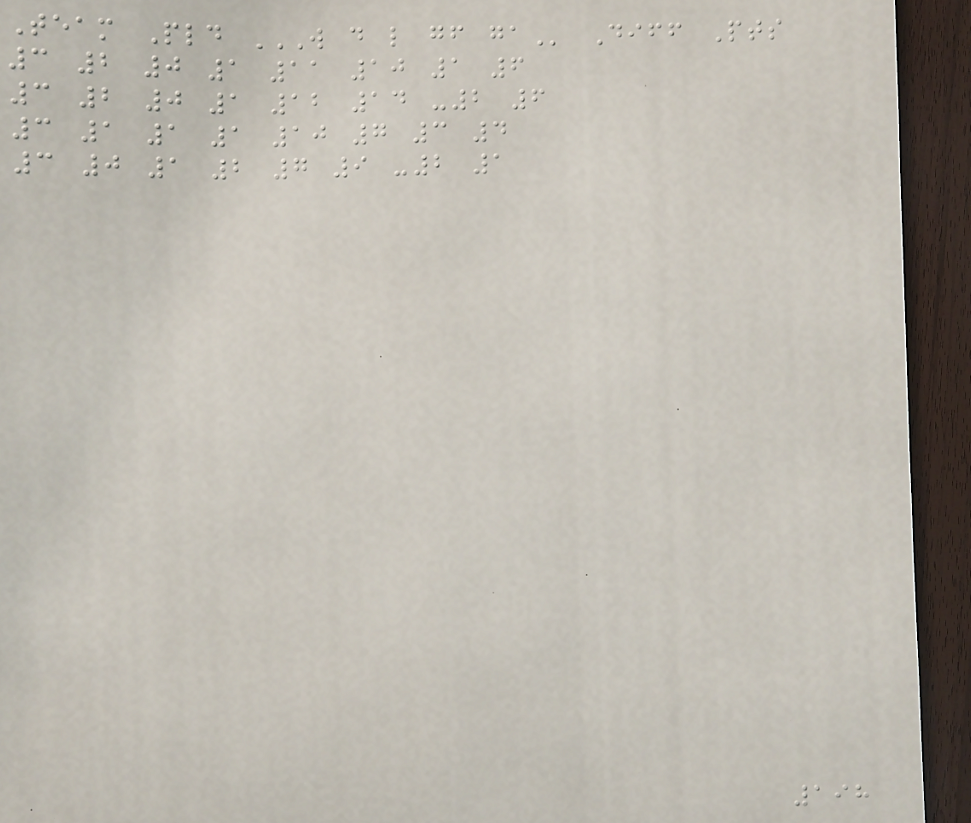Team Pld W D L GF GA Diff Pts
3 2 0 1 11 10 1 6
3 2 0 1 12 14 -2 6
3 1 1 1 10 7 3 4
3 0 1 2 7 9 -2 1
198
